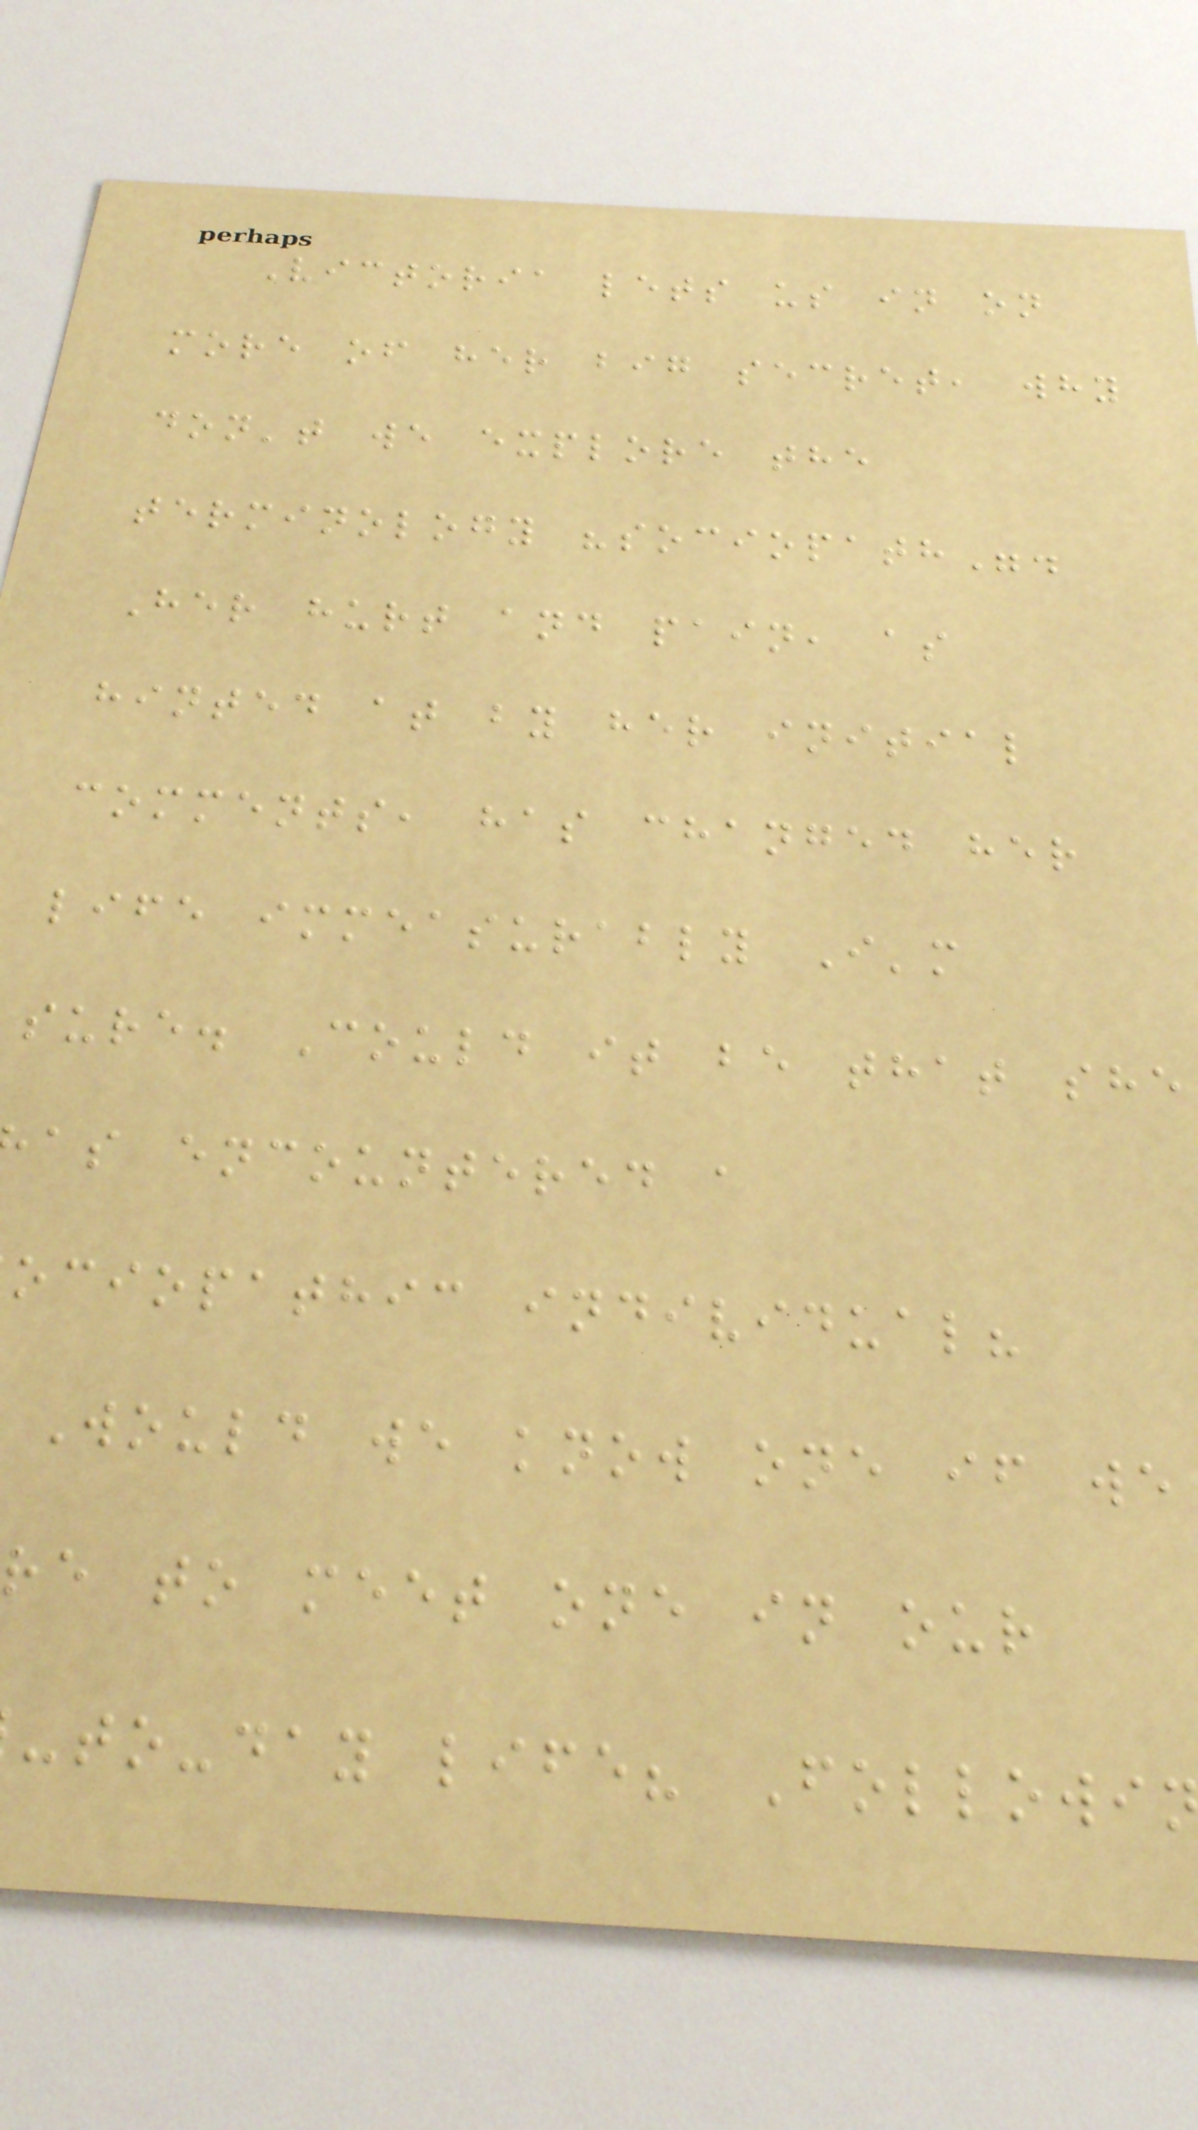Victoria lets us in on
more of her big secret, why
don't we explore the
terminology "sociopath".
Her hurt and pain, as
hinted at by her initial
comments, has changed her
life immeasurably I'm
sure. Could it be that she
as encountered a
ociopathic individual?
Would we know one if we
re to meet one in our
-to-day life? Followi
